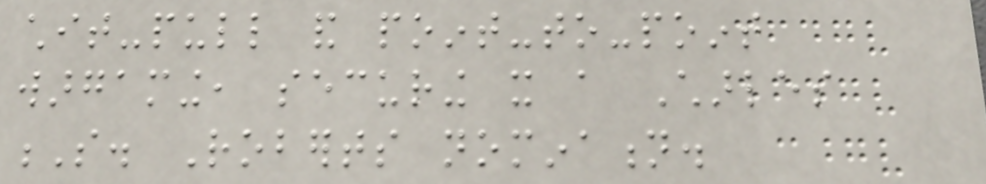chit-pull and point-to-point
wargaming, securing it a Charles
S. Roberts nomination.
